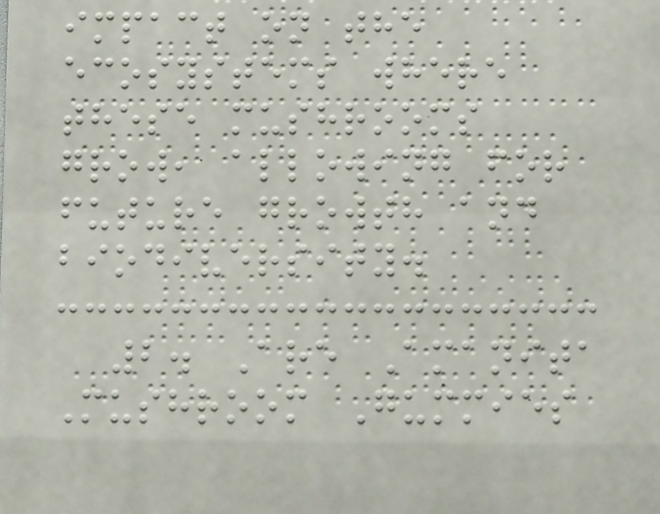impact on the
ecosystems where
these mushrooms
grow, allowing for
future growth and
biodiversity.
2. Are Amanita
Mushroom Gummies
